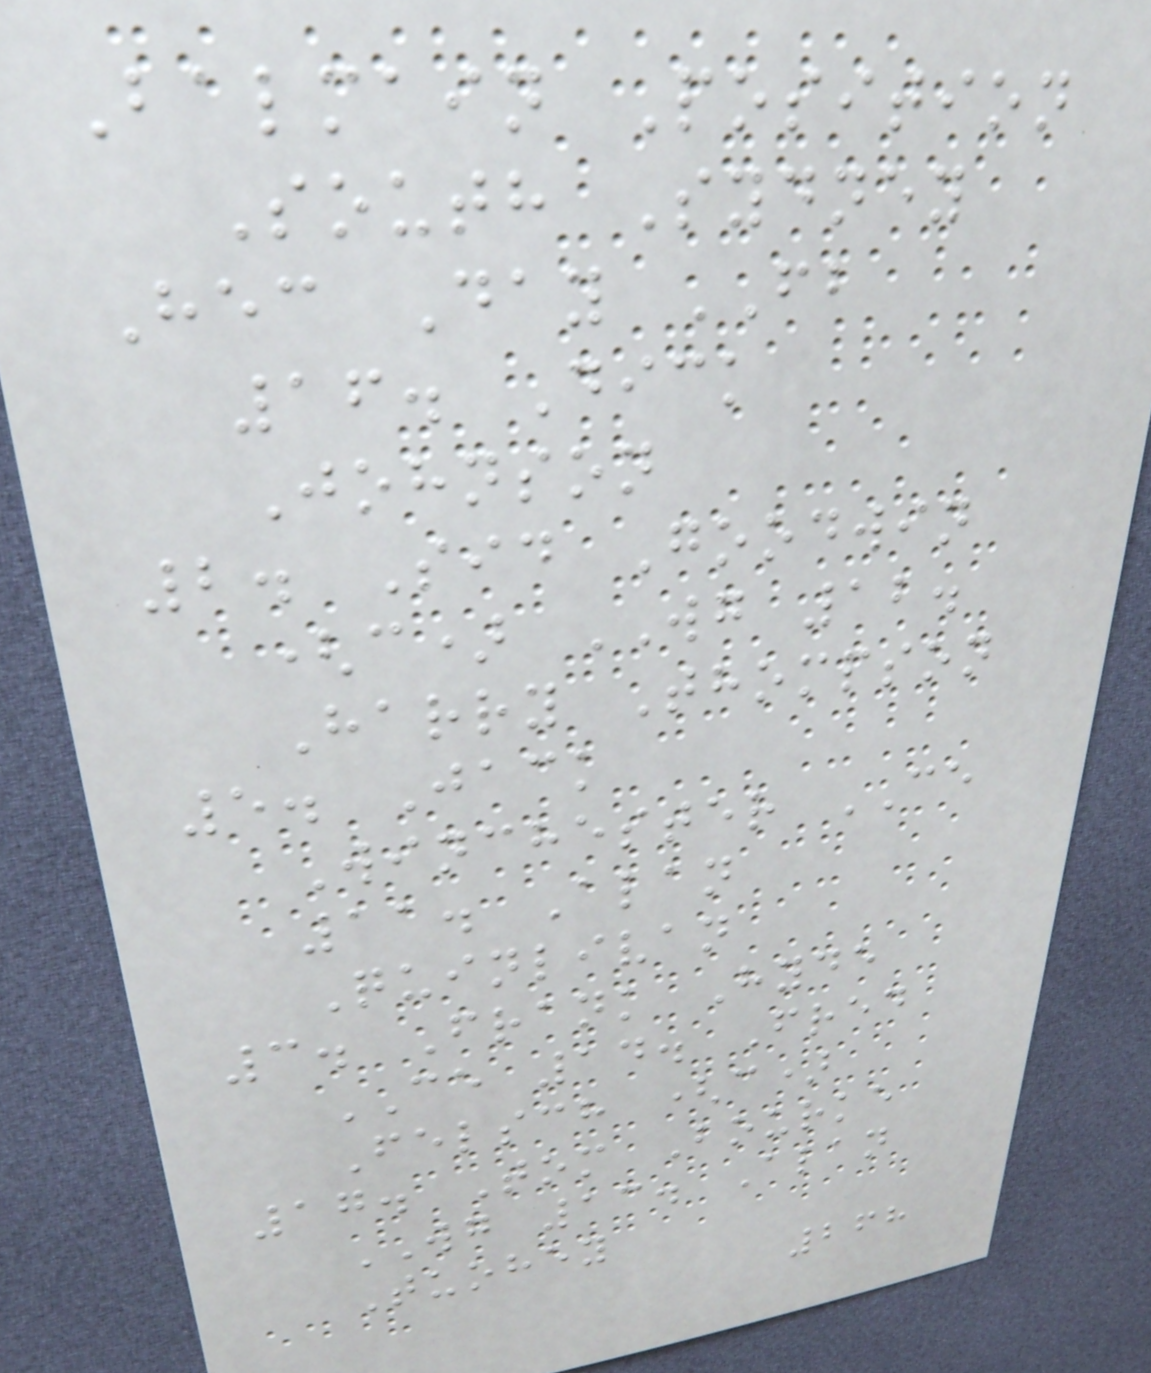Balmain Position
South Sydney
Hec Day FB
16. Dick
Johnson
2. Sid Goodwin
(c) WG 12.
Harry Thompson
5. Jack
Winchester CE
11. Alan
Quinlivan
3. Frank Hyde
CE 14. Fred
Felsch (c)
17. Tom Bourke
WG 13. Alan
Tuohey
268
